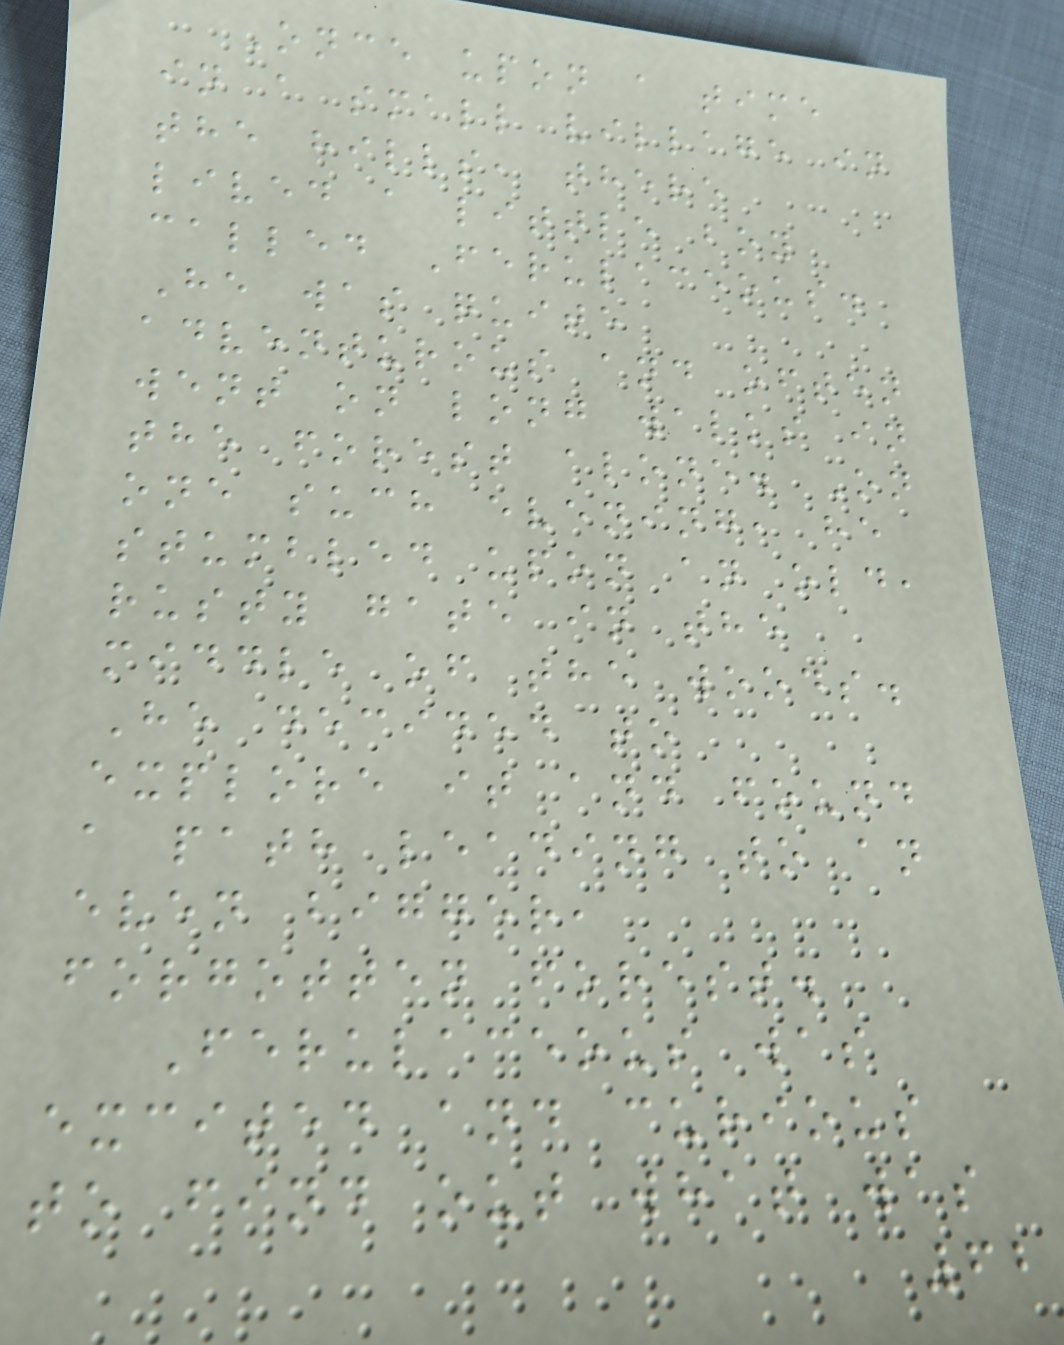Once upon a time
in a small village in
the hills, there
lived a little boy
called Ferulaceous.
He was quite
adventurous and often
went on long walks in
the forest alone. On
one such evening, he
stumbled upon an old,
rusty gate in the
middle of the woods.
He decided to
explore it and found
a path leading to an
even bigger,
forgotten forest.
Ferulaceous was
excited and curious
to find out what was
62
